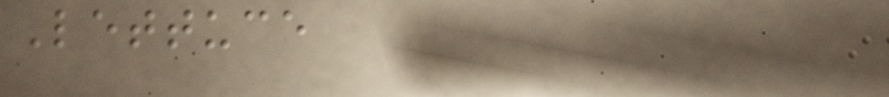Lettuce
